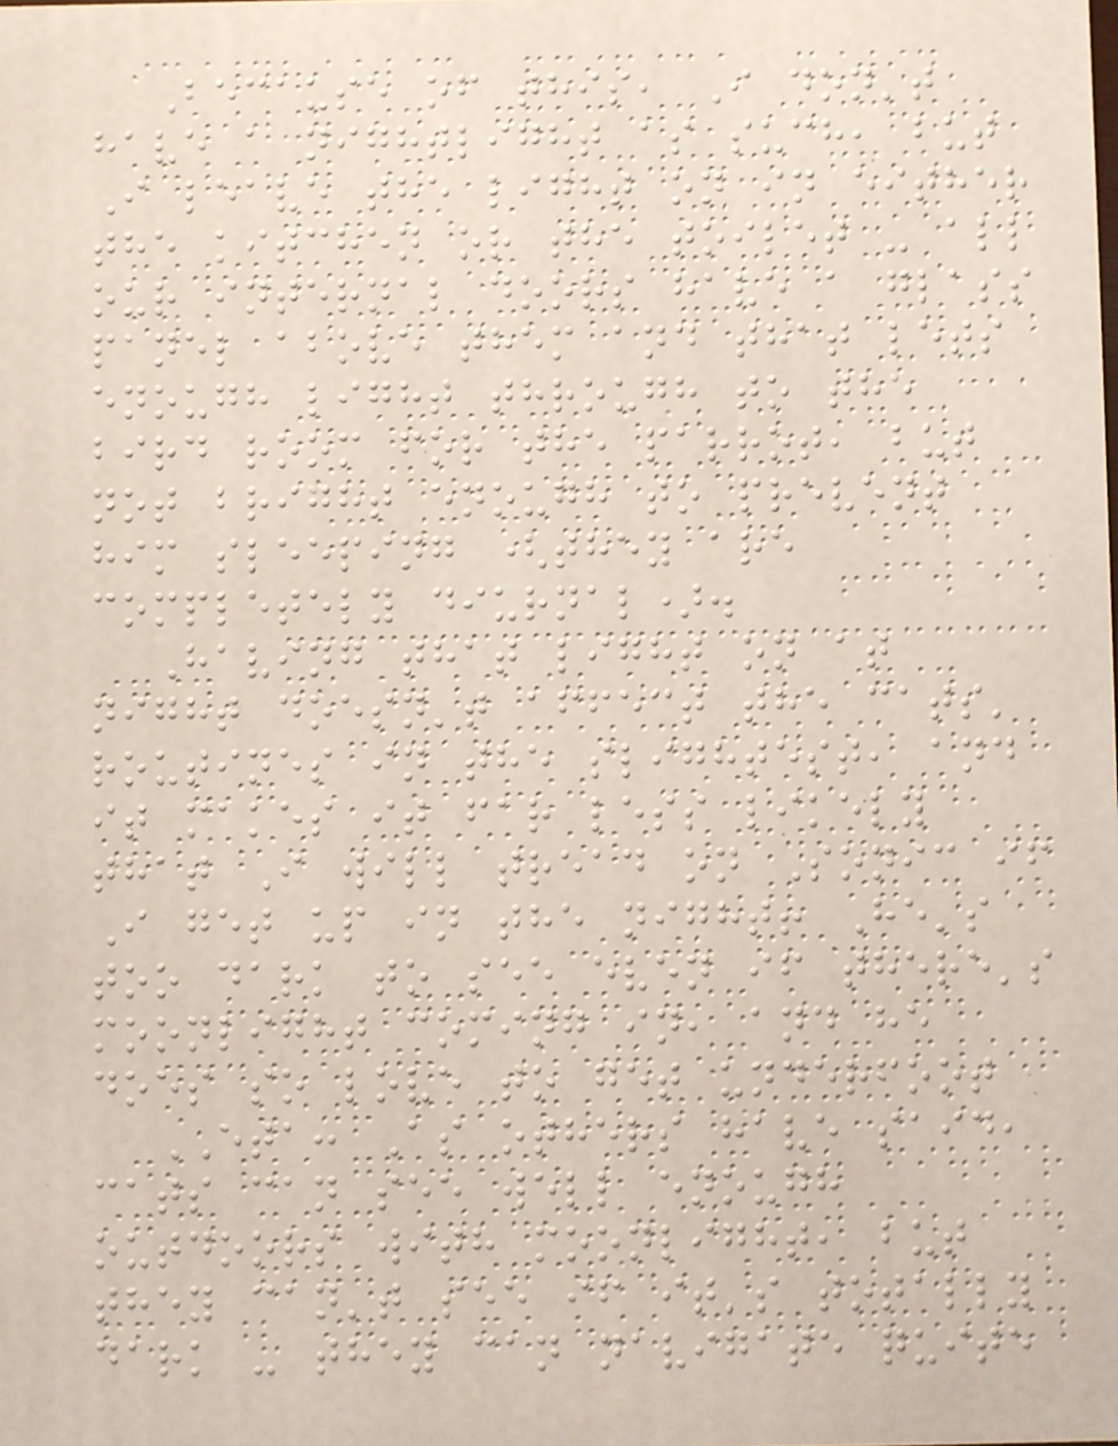Because of this, I don't
have a nightlight as such, but
I leave the light on in either
the kitchen or the toilet - all
our internal doors have a glass
panel above them and that lets
enough light through to the
bird room for the parrot, but
not bright enough to prevent
him sleeping (they are
completely diurnal).
Having that light on at
night doesn't affect the cats'
routines in the slightest, and
it makes it far less likely
that I will tread on Sonic if
I get up in the night! He's
too dark to see even if there's
moonlight coming in, and he
does so love to get underfoot
ETA: As others have said,
cats can see well enough
outdoors with moonlight, but
they can't see if it's totally
dark - they can navigate quite
